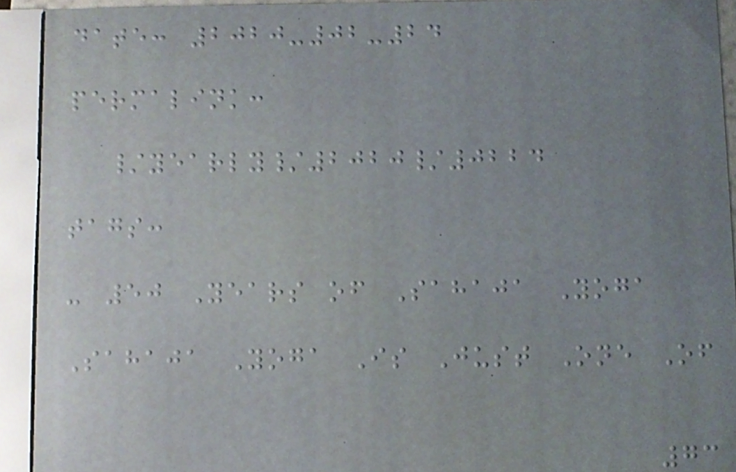date: 2020-02-24
permalink:
/yearly/2020/0224
tags:
- 50 Years of Sahaja Yoga
Sahaja Yoga Is Just One Of
73
